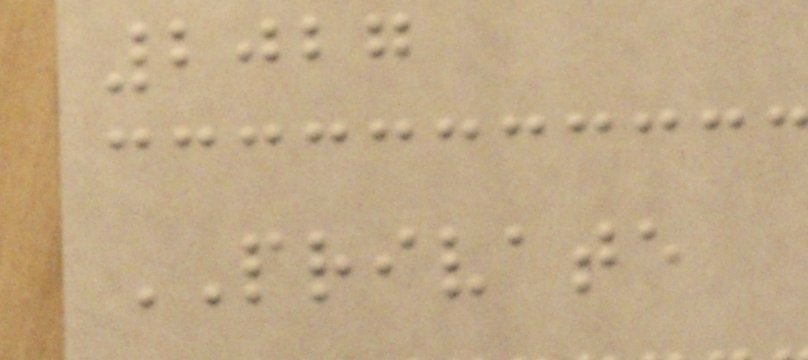2027
PRIVATE
